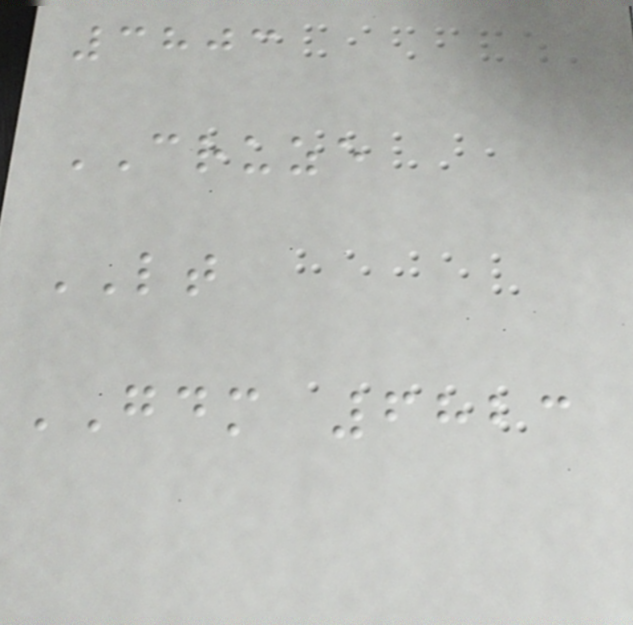3803
CRUZE
LT
GDM 6823
